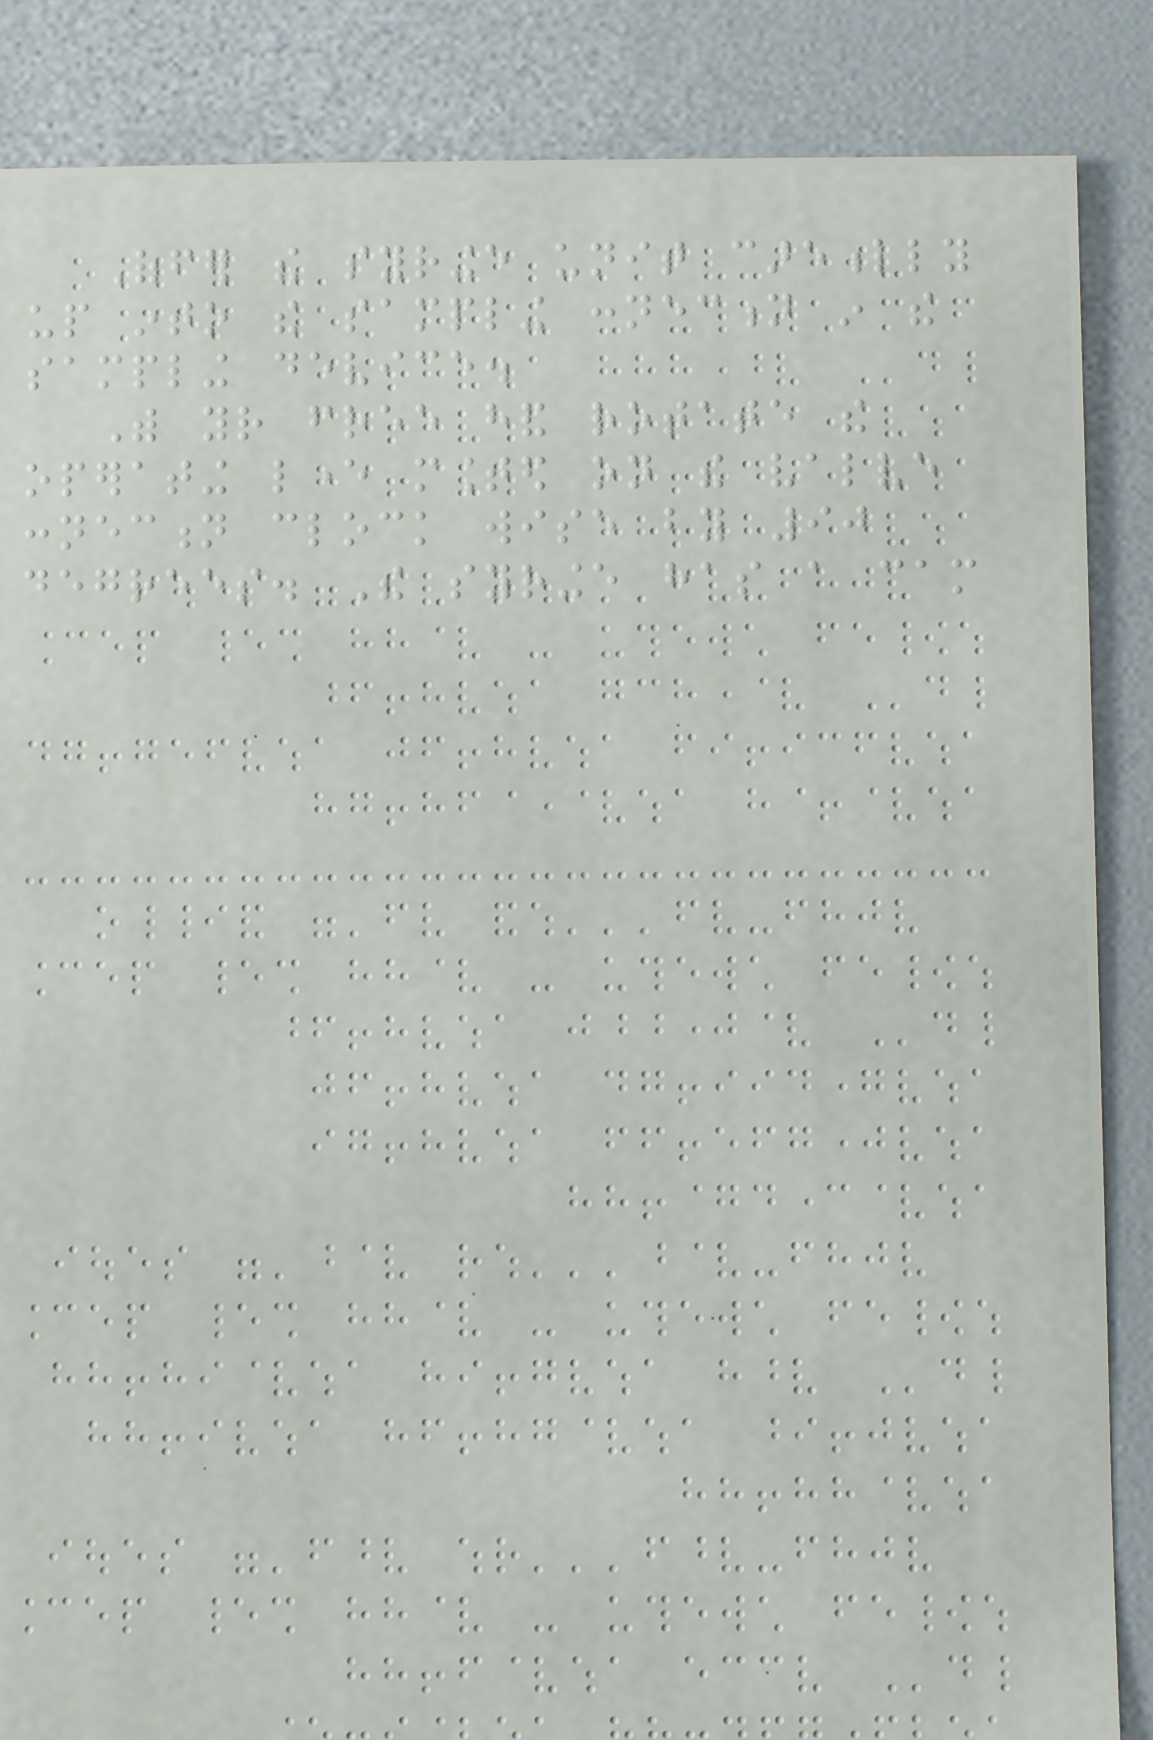Offer the syringe unit carefully
up into the sampling connection in the
sampling device.
With your free hand rotate the
operating lever mounted on the valve
connection clock wise by 90
degrees. The syringe has a cam
